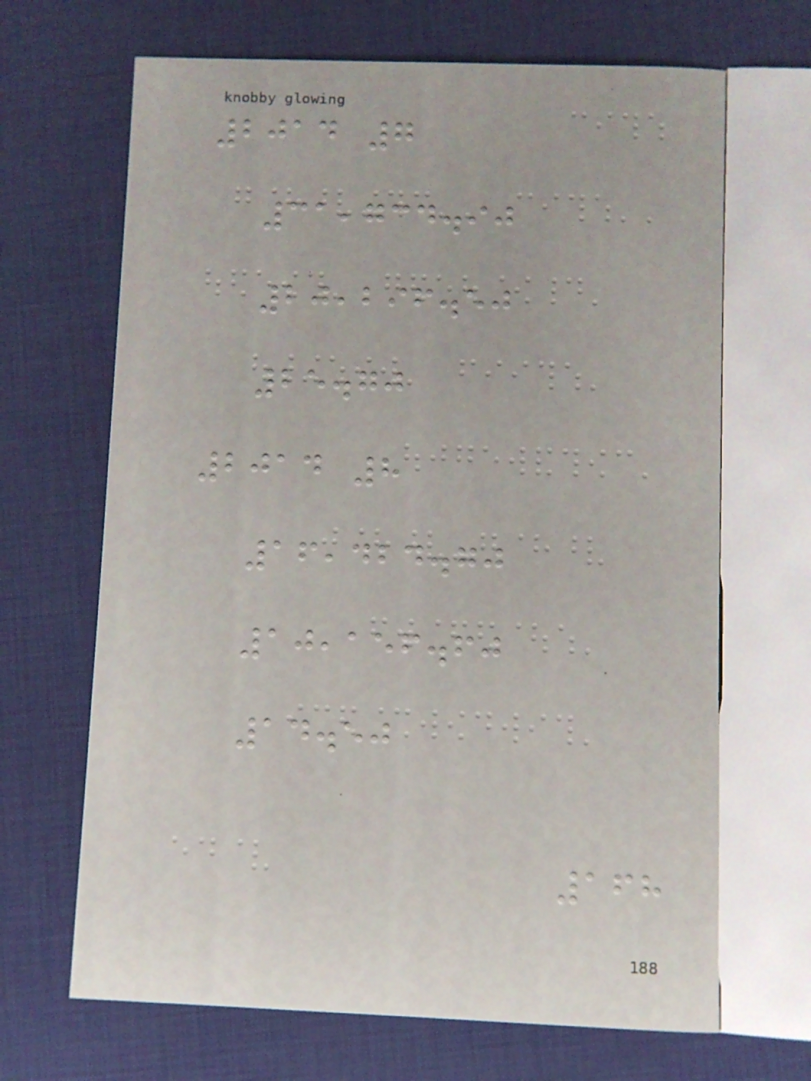2014 7
31,734.90
20,296.50
25.70
2014 8
16,424.70
10,156.60
14.50
168
